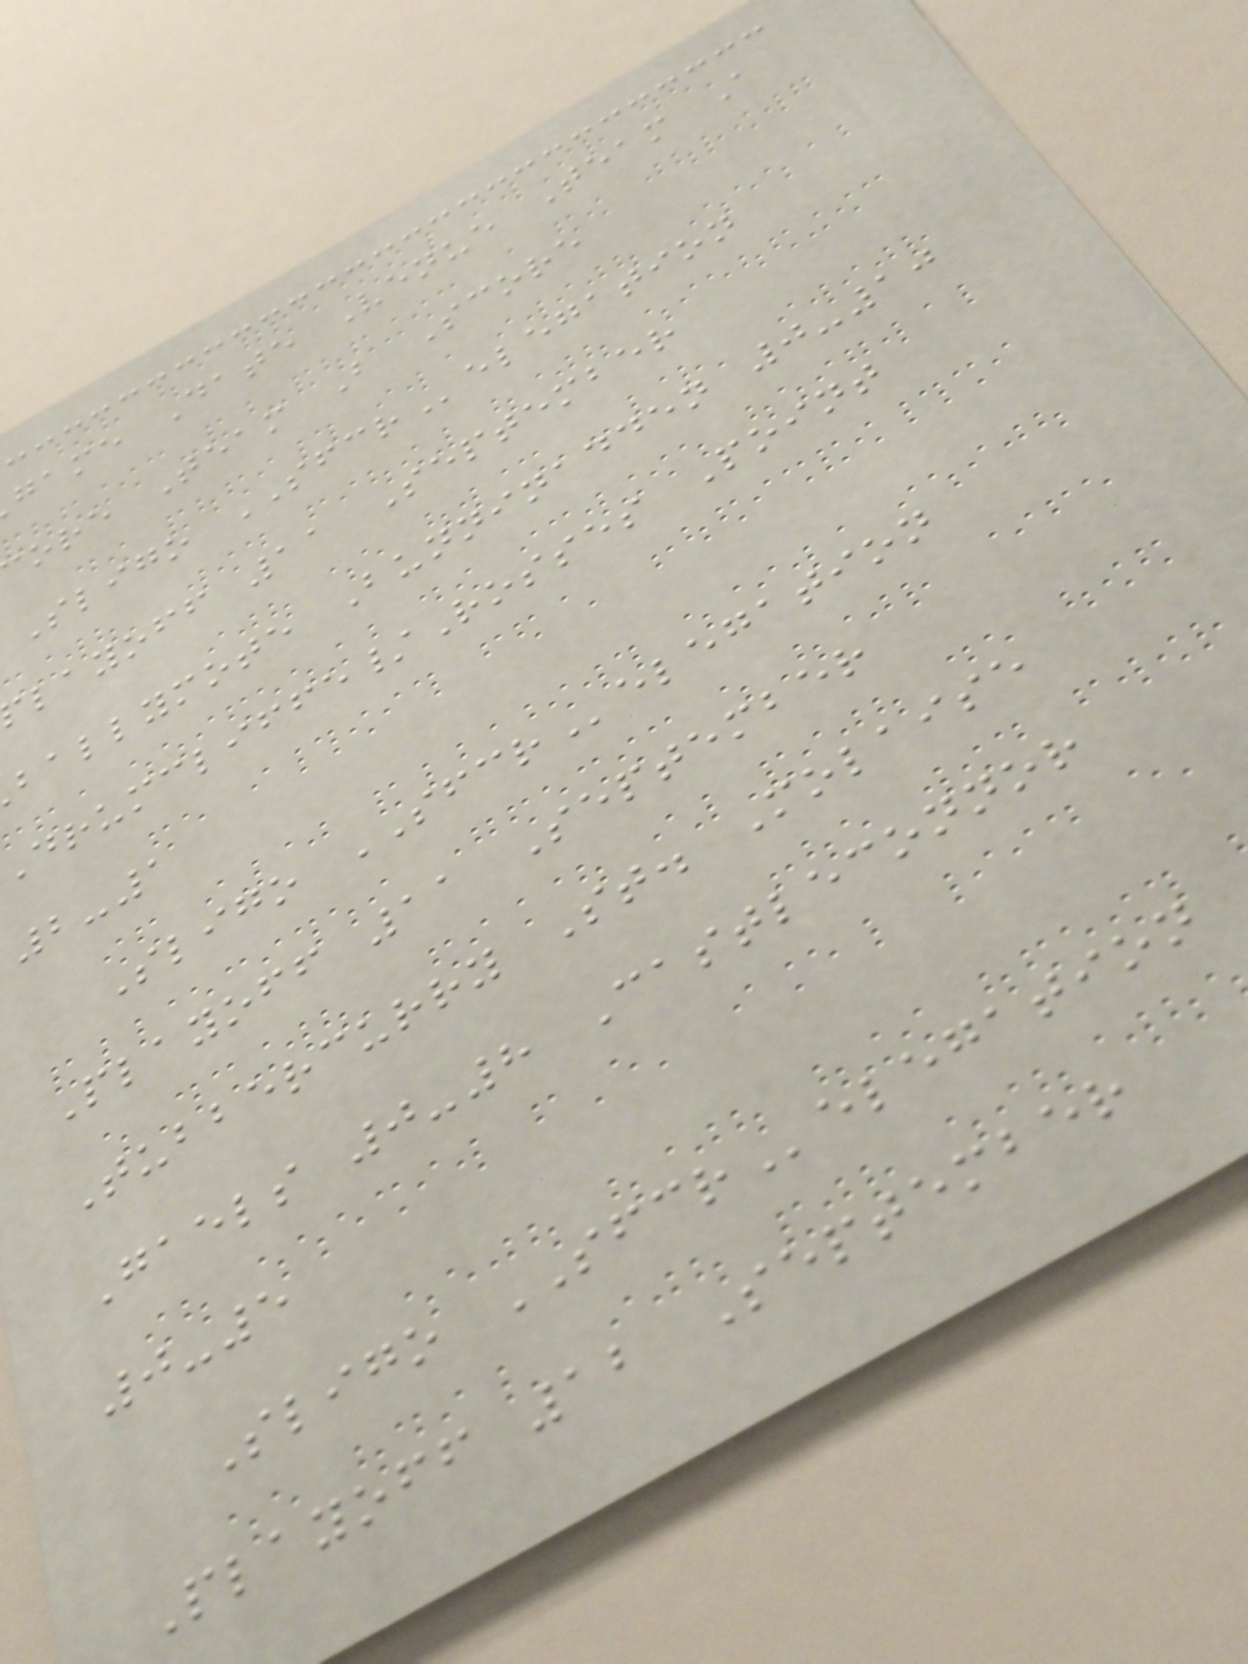game Date Venue Team A
ore Team B Score
Sligo SFCRelegation
layoff 11 September
ballymote Bunninadden 0-10
rumcliffe/Rosses Point
2-1
Sligo SFCRelegation
Playoff 11 September
Tubbercurry St. Molaise
Gaels 0-8 Castleconnor
0-5
Sligo SFCRelegation
Playoff 12 September
